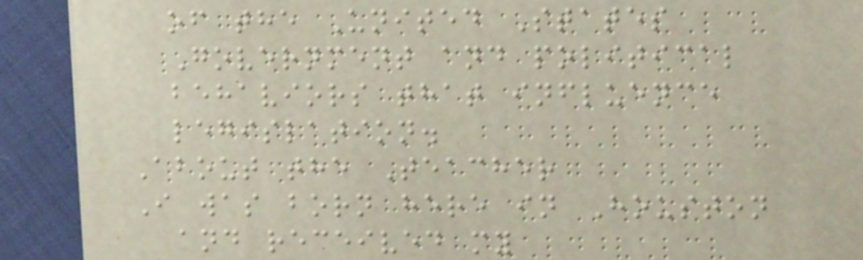of the United States
Government and political
behaviors that influence
legislation.
About the Teacher
I was born here in Houston
and received my
